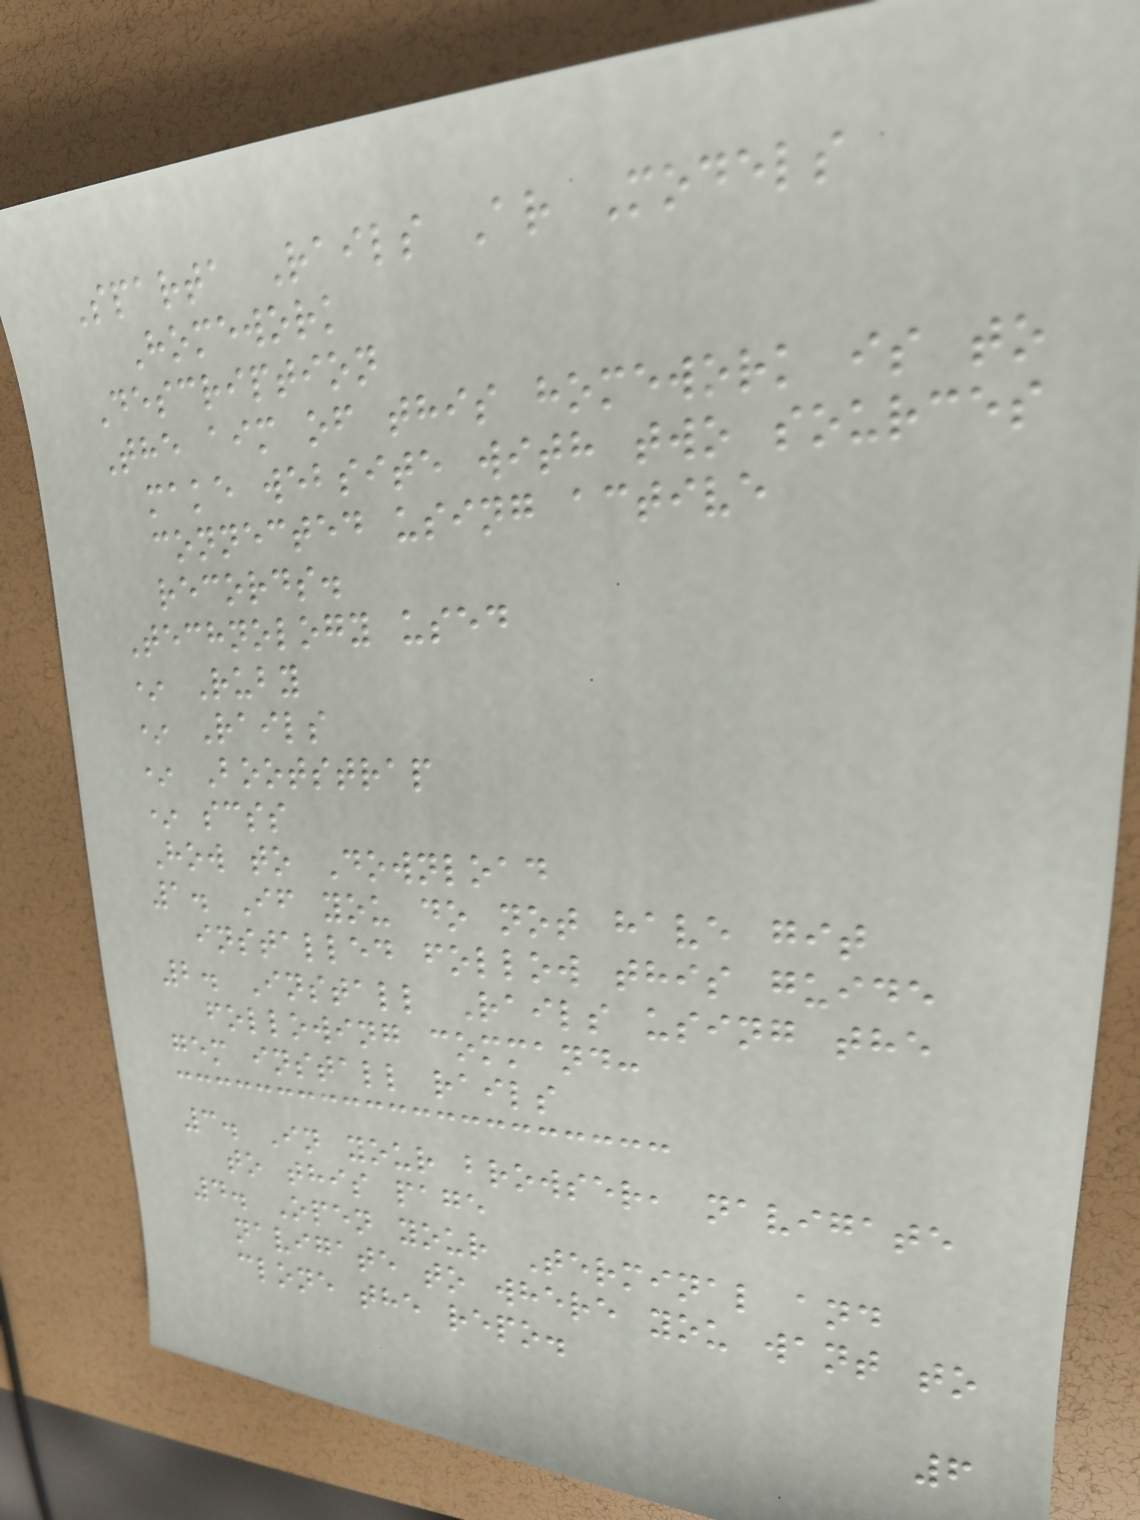Sparta Rails Ar Models
Homework
Description
The aim of this homework is to
make website with two sources
connected using active
records.
Technology used
* Ruby
* Rails
* Bootstrap
* scss
How to Download
1. If you do not have git
installed follow this guide
2. Install Rails using the
following command:
gem install rails
3. In your browser, navigate
to this page
4. Open your Terminal and
navigate to where you want to
clone the repo.
6
